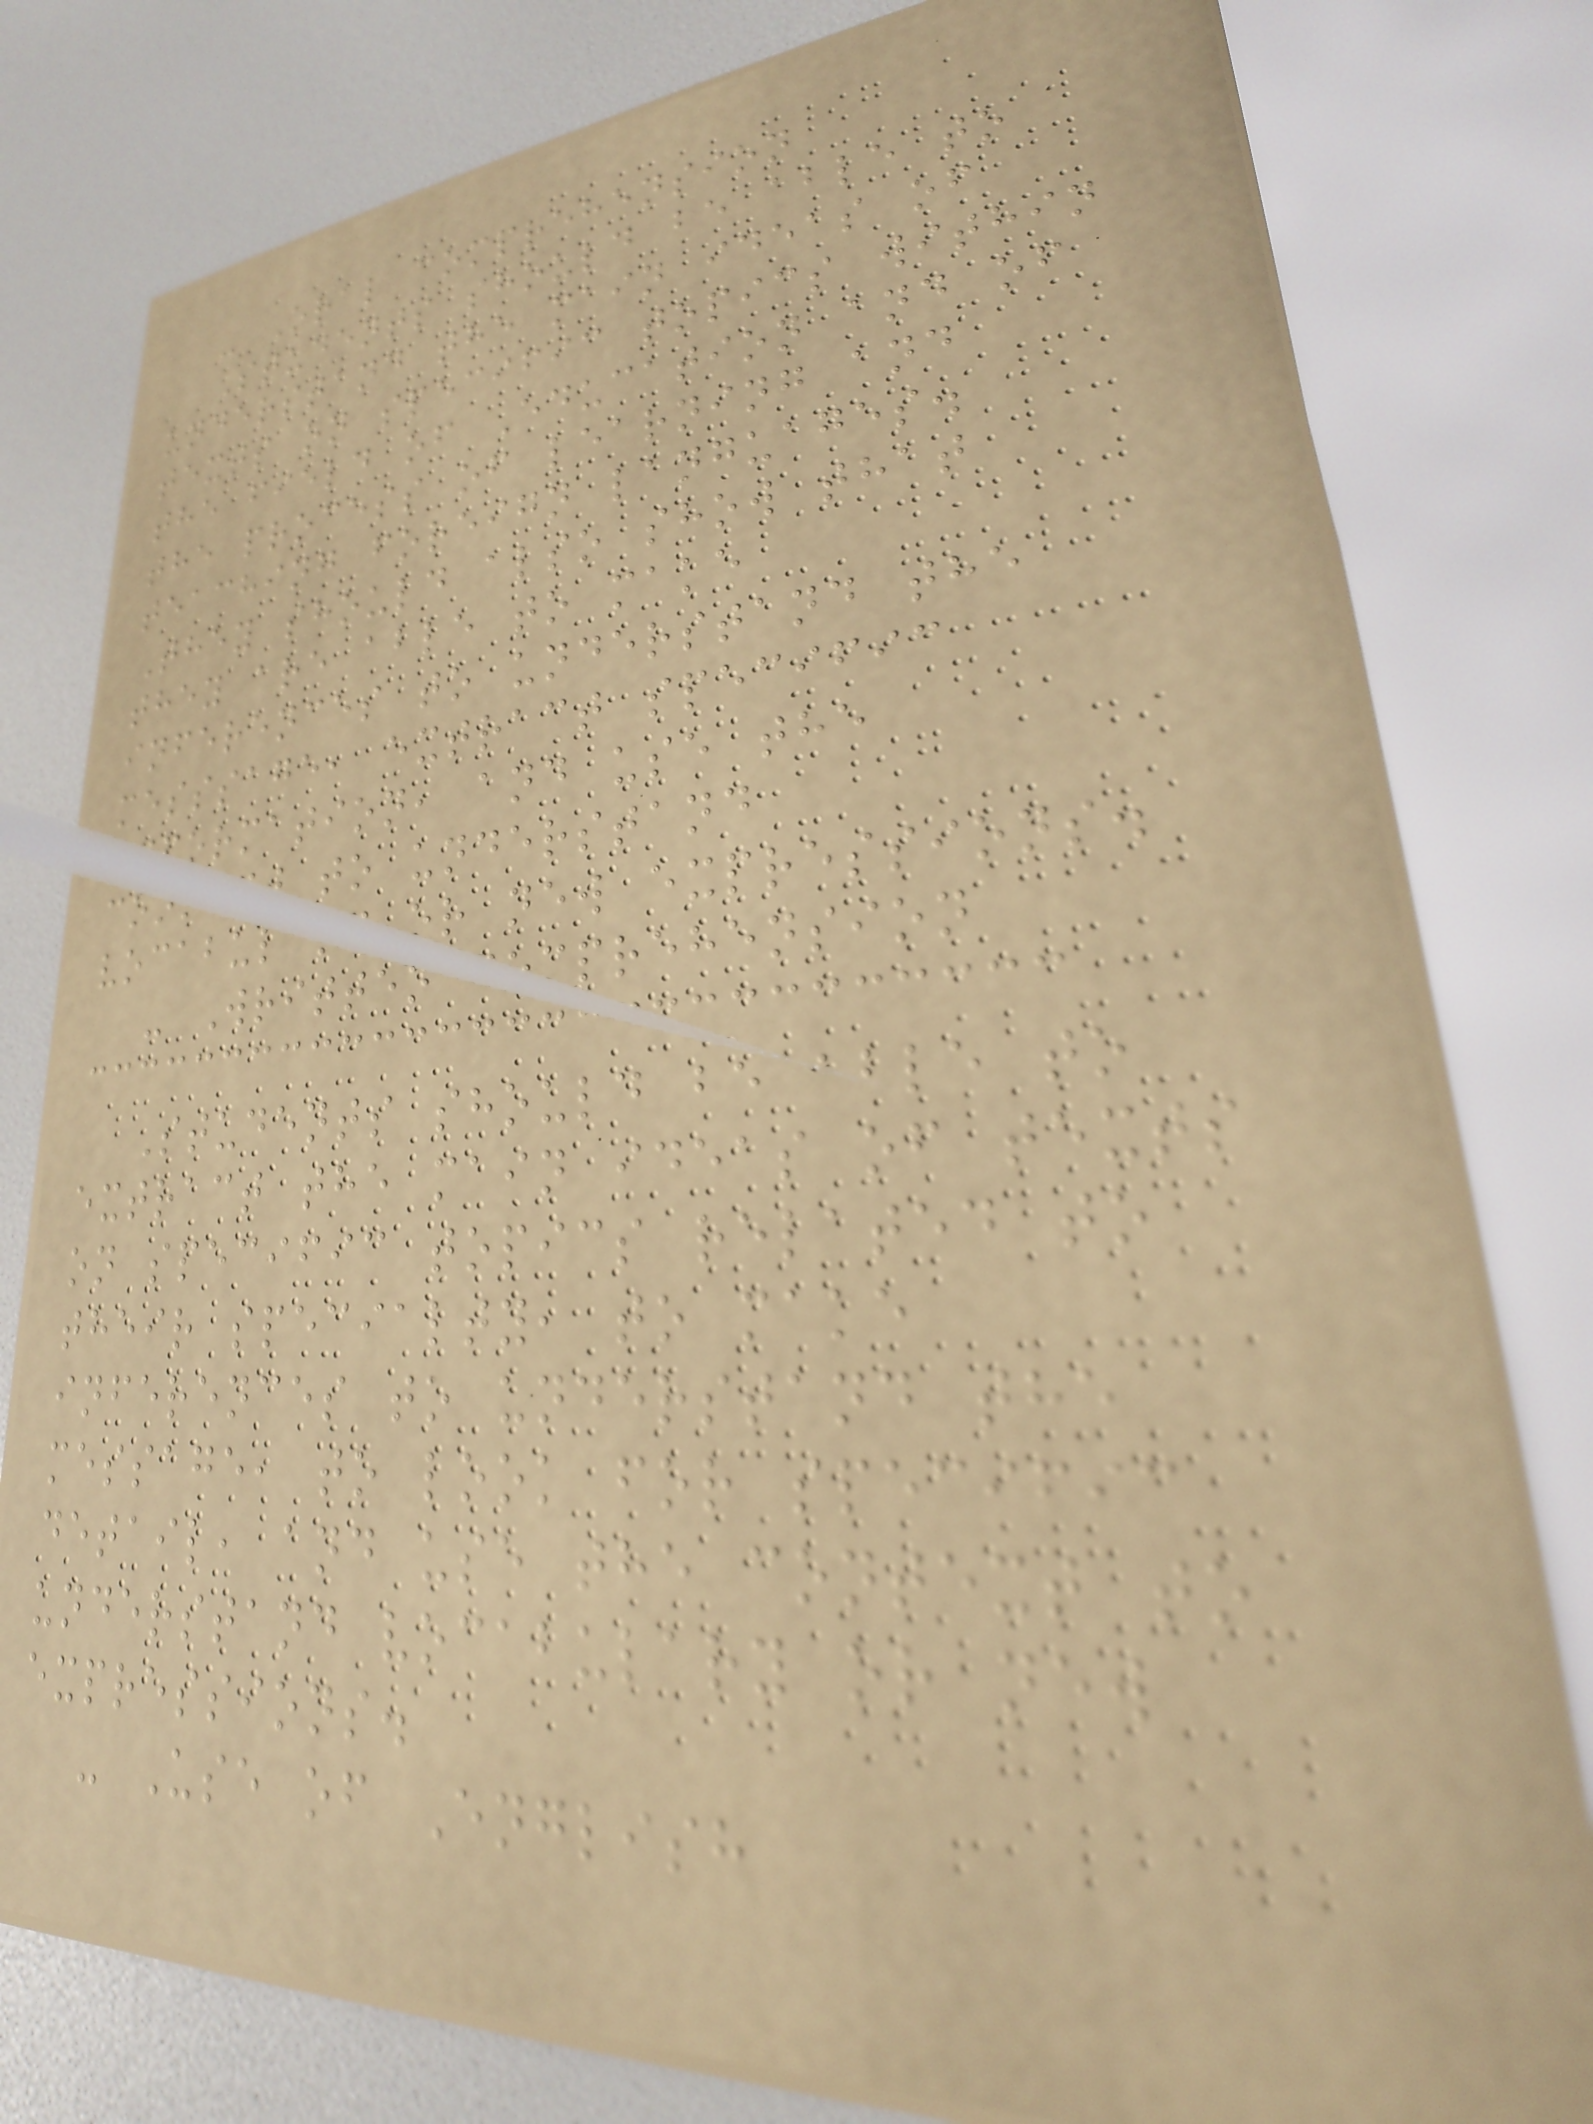- Oral comprehension
Students should be able to
understand the main ideas of
texts on specific topics within
the field of Education and of
the process of learning and
teaching foreign languages.
They should also show that
they are able to make
inferences to understand the
messsage, extract specific
information, and use the
context to understand
vocabulary or new expressions.
- Written comprehension
Students should be able to
extract the main ideas of texts
on specific topics related to
their specialty, to make
inferences to understand the
message, to look for specific
detail, and use the context to
understand vocabulary or new
expressions.
- Use of English
